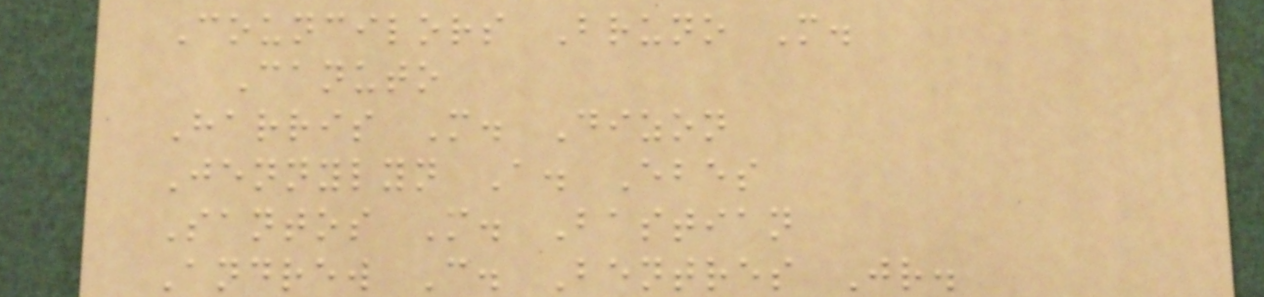Councilors Bruno M.
Canuto
Harris M. Dizon
Jennylyn A. Ebes
Santos M. Bastian
Andrew C. Bentres Jr.
